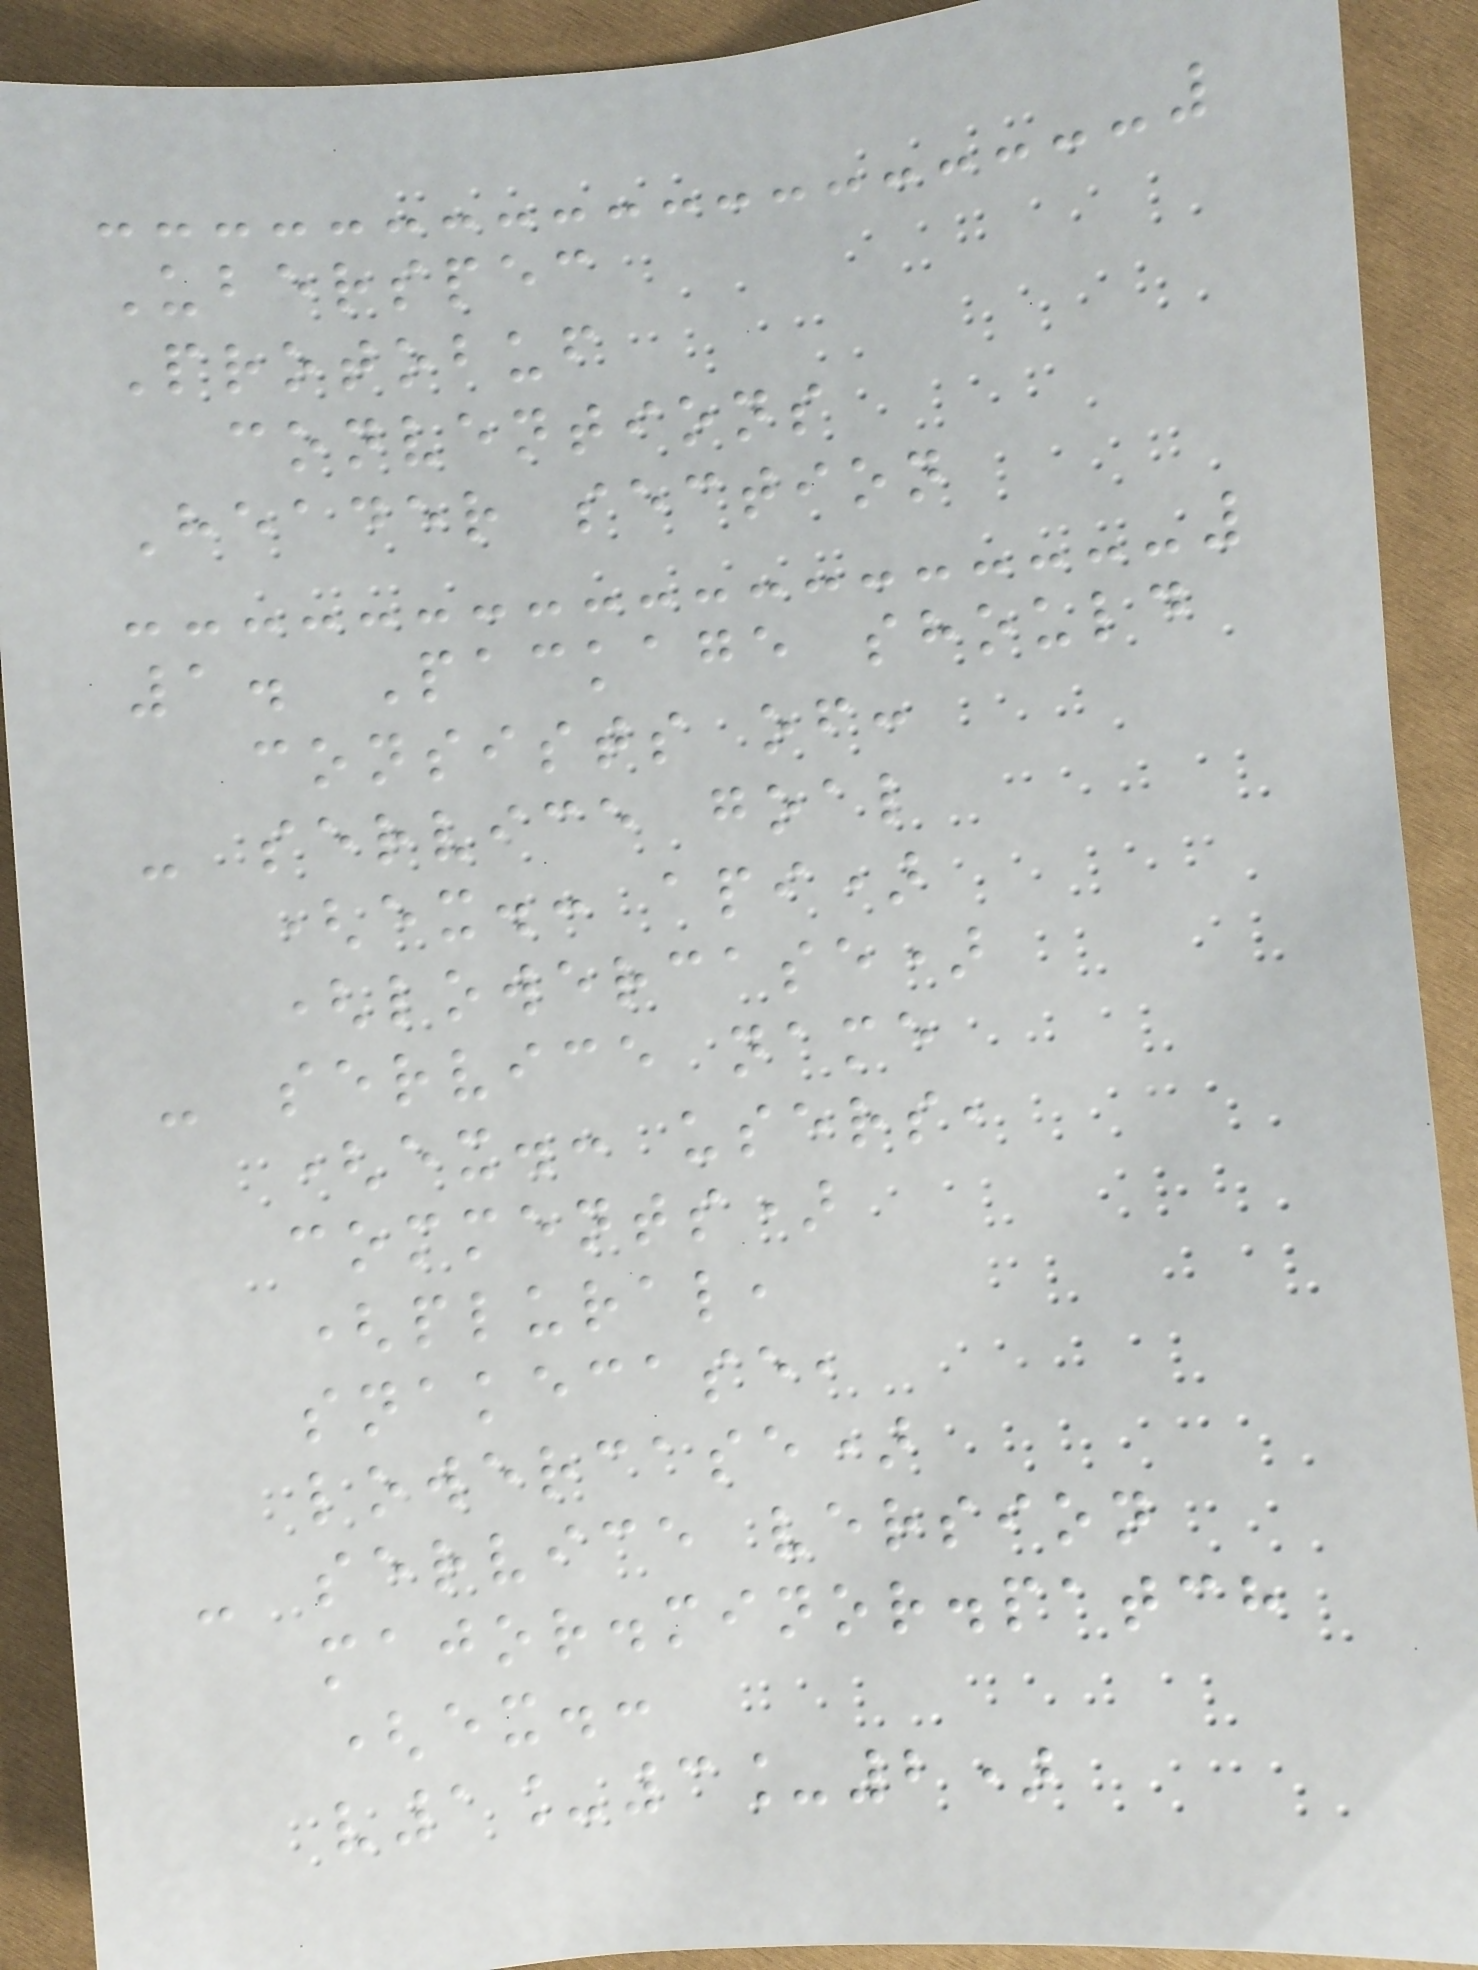Uberspec
Protobuf
conventions
Header section
1. Package should
consists of:
- service goal
(ex.: api)
(lowercase)
- service name
(ex.: users,
comments)
(plural,
snakecase,
lowercase)
- service version
major.minor.patch
(ex.:
v1_3_2)
